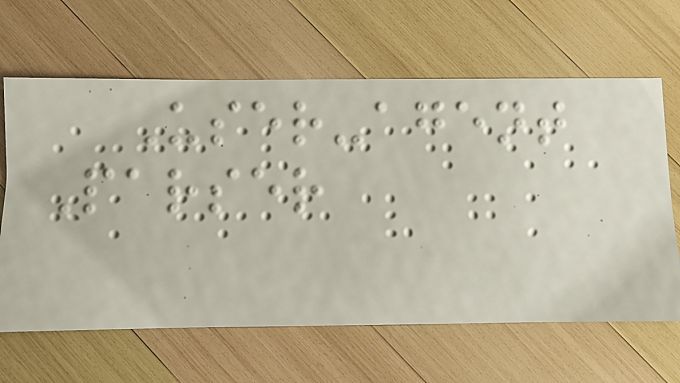User-agent
Parser
